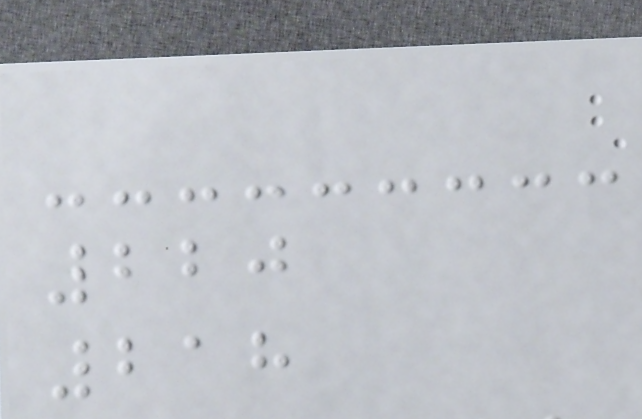220
218
